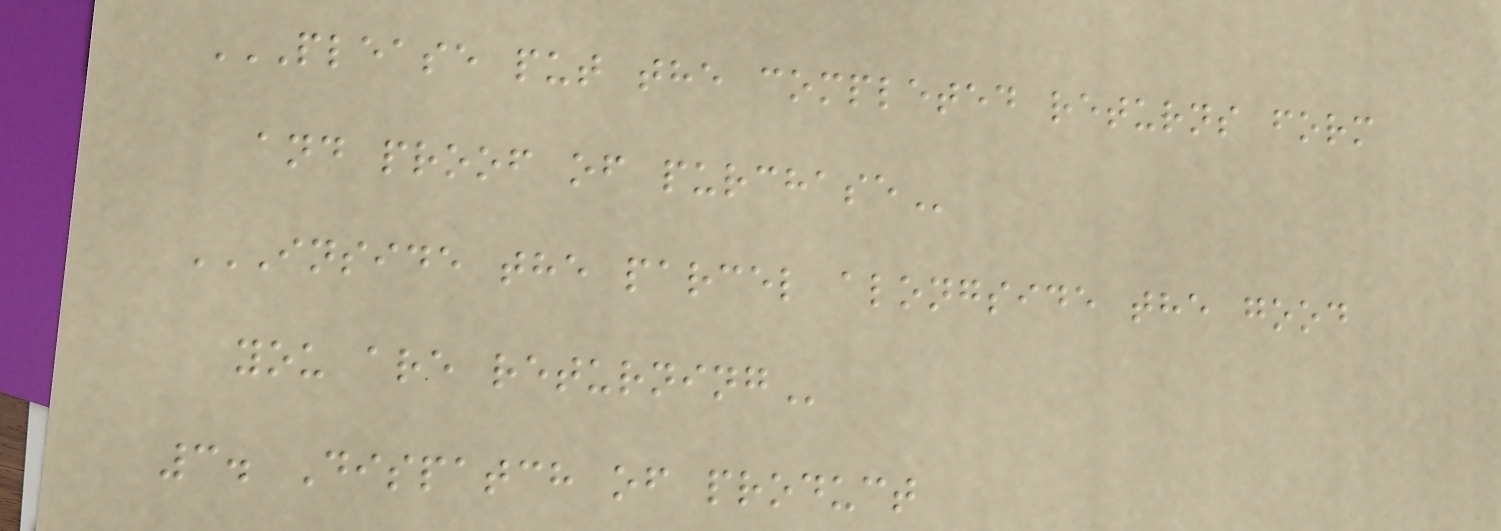PLEASE PUT THE COMPLETED RETURNS FORM
AND PROOF OF PURCHASE
INSIDE THE PARCEL ALONGSIDE THE GOOD
YOU ARE RETURNING
3. Dispatch of product
